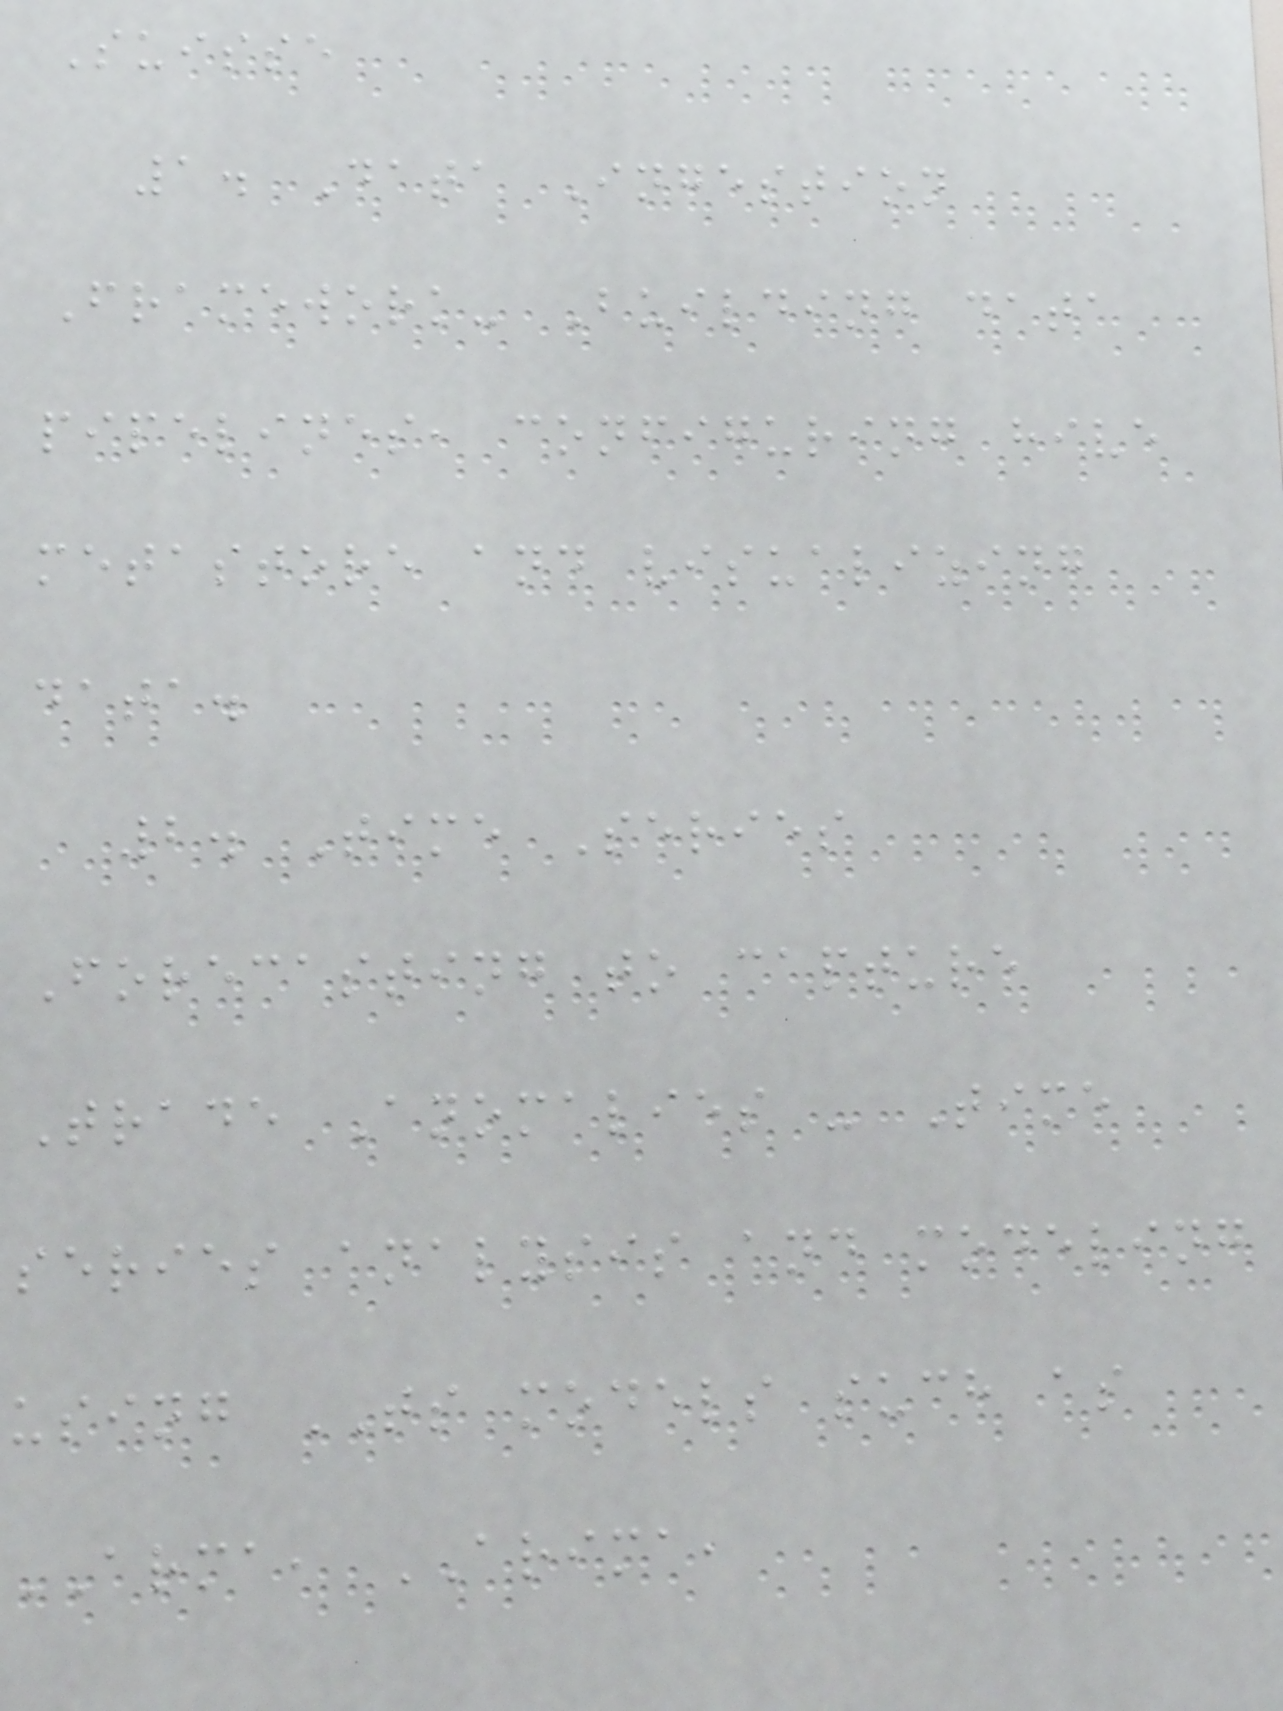Suisse
1. Data Ingestion
Framework- Building data
pipelines, configuring hive
metastore and visualizing
data.
2. Time Series
Forecasting to capture
Trade Anomalies - Time
series analysis and modeling
using TS models such as
ARMA, ARIMA,
